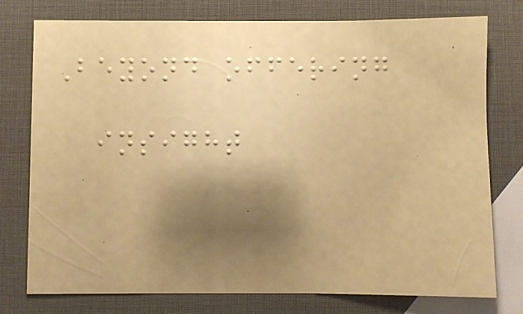Beyond offering
insight
